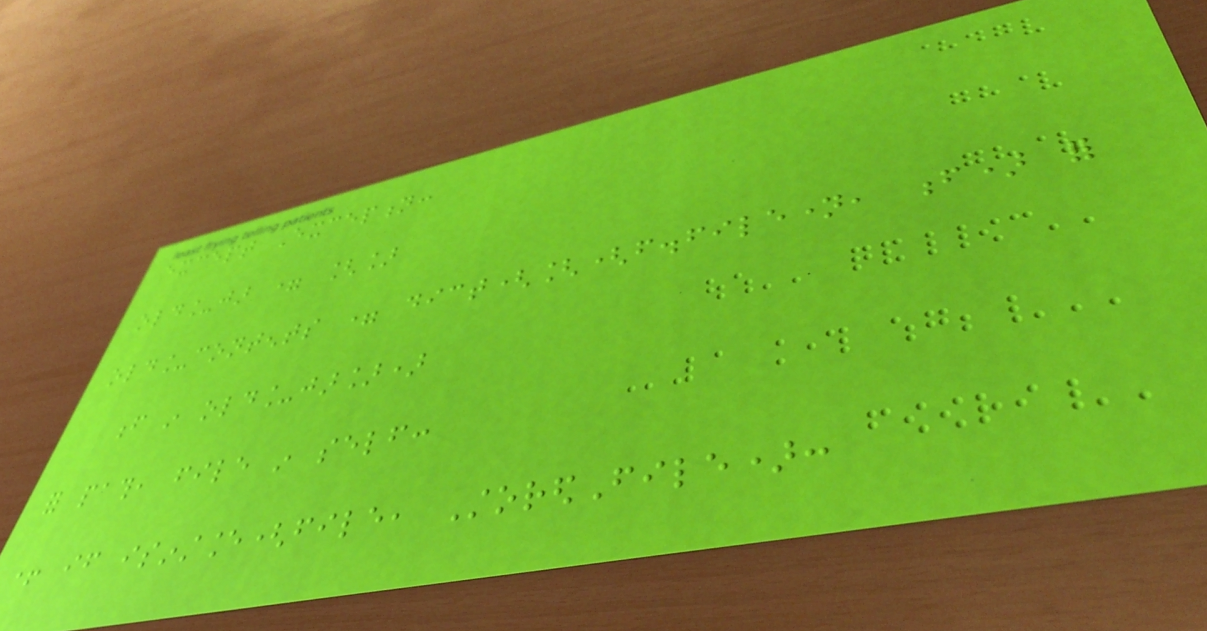except Exception:
old_jar = []
old_contents = dict([(f.filename, f) for
f in old_jar])
for path, file in self:
+ if isinstance(file, StoredFile):
